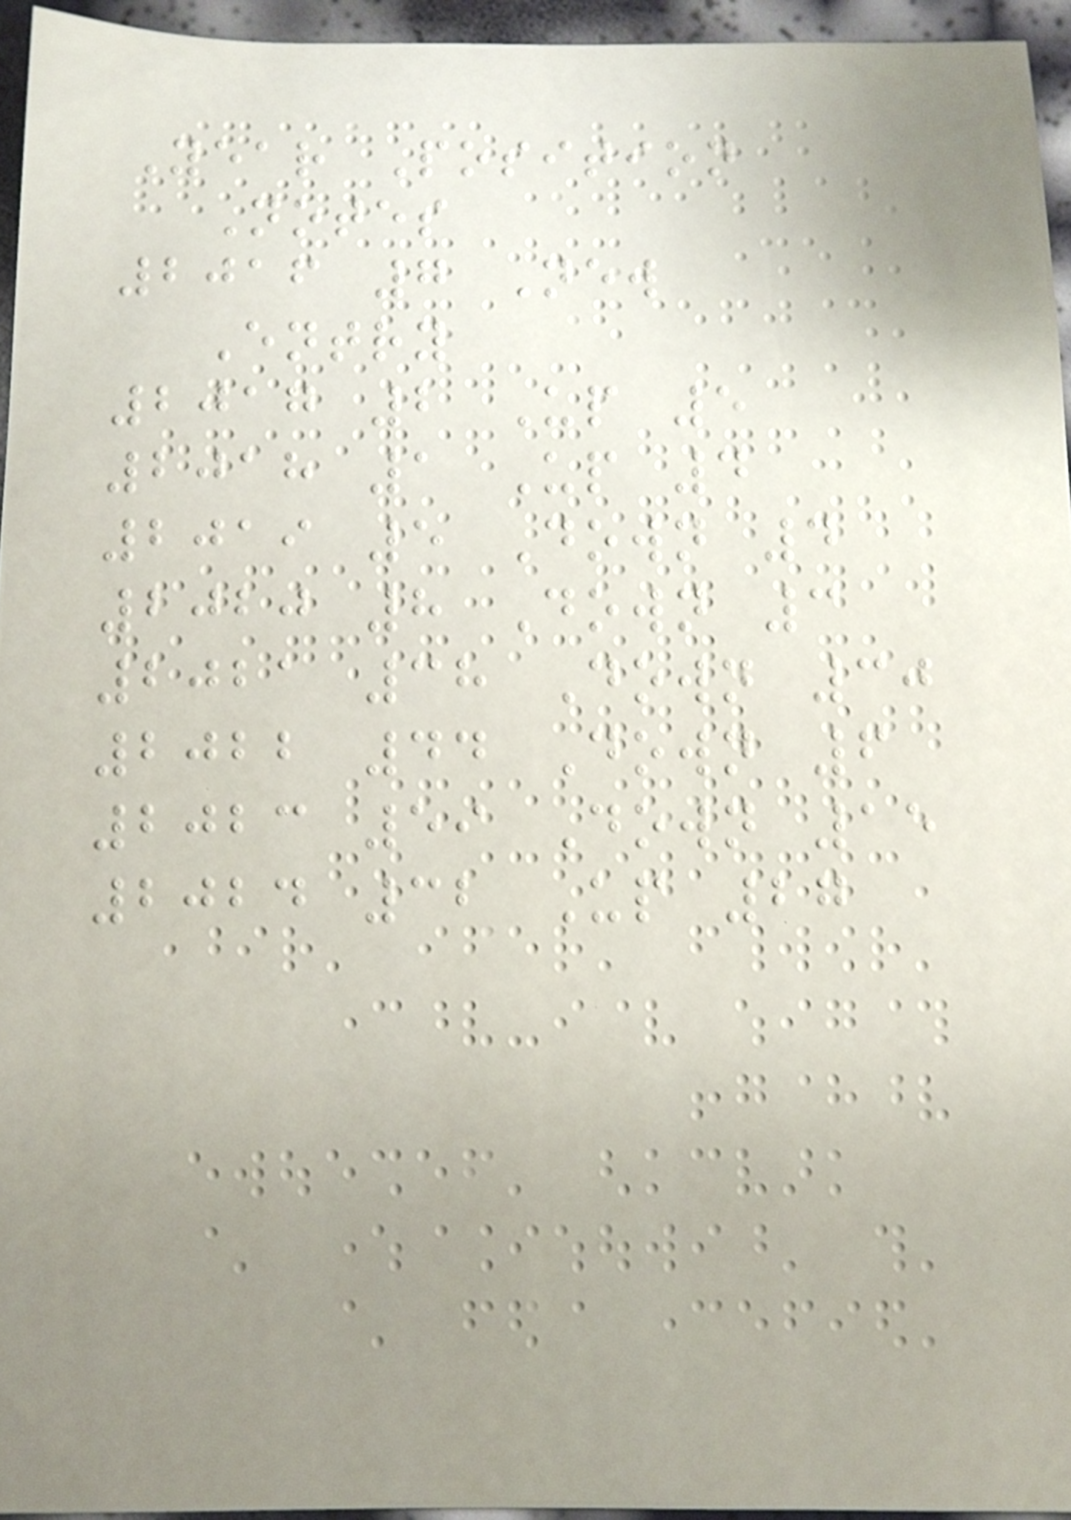Year Position
Notes
2016 7 New
Entry
2017 2 Up 5
2018 1 Up 4
2019 5 Down 4
2020 8 Down 3
2021 38 Down 30
2022 44 Down 6
2023 59 Down 15
2024 32 Up 27
